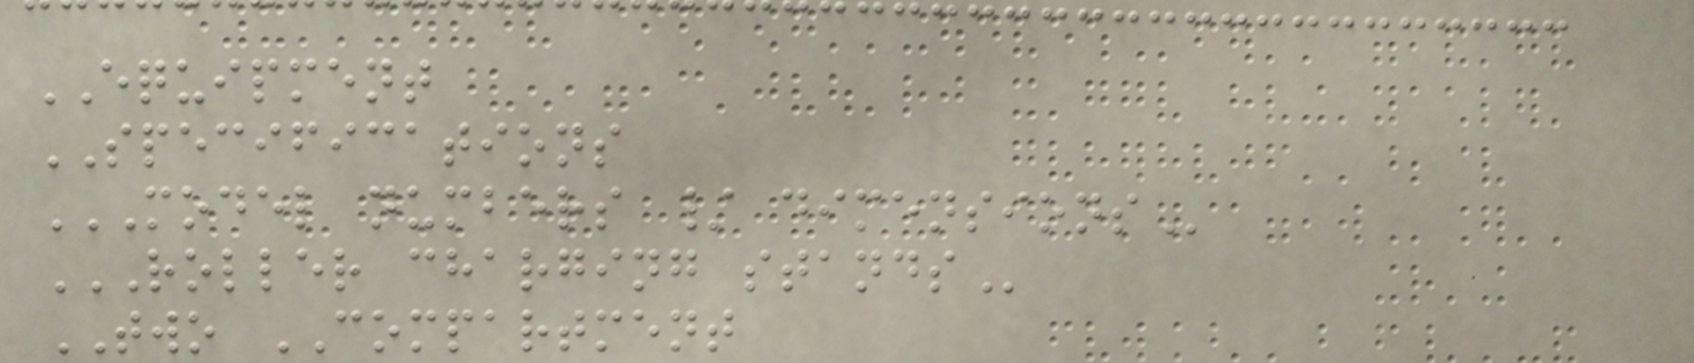EQUIPMENT
SPECIFICATIONS
MODEL NUMBERS / DIMENSIONS
ROLLER CHARGING STANDS
TWO COMPARTMENT
